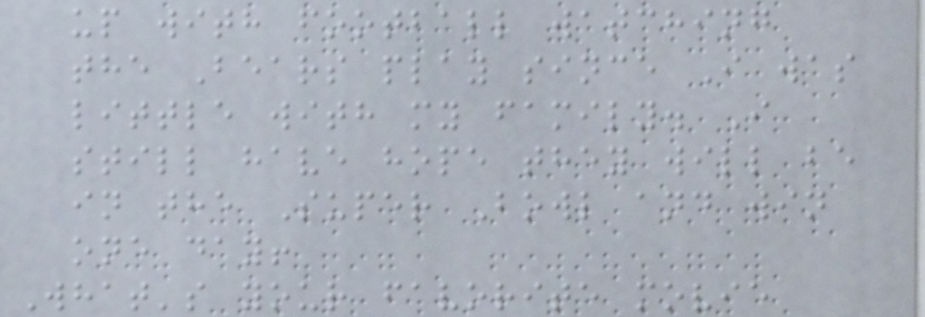up with football watching
the Bears play since I was
little with my family. I
still have hope they will be
in the Super Bowl and win
one day!
What's your favorite movie
